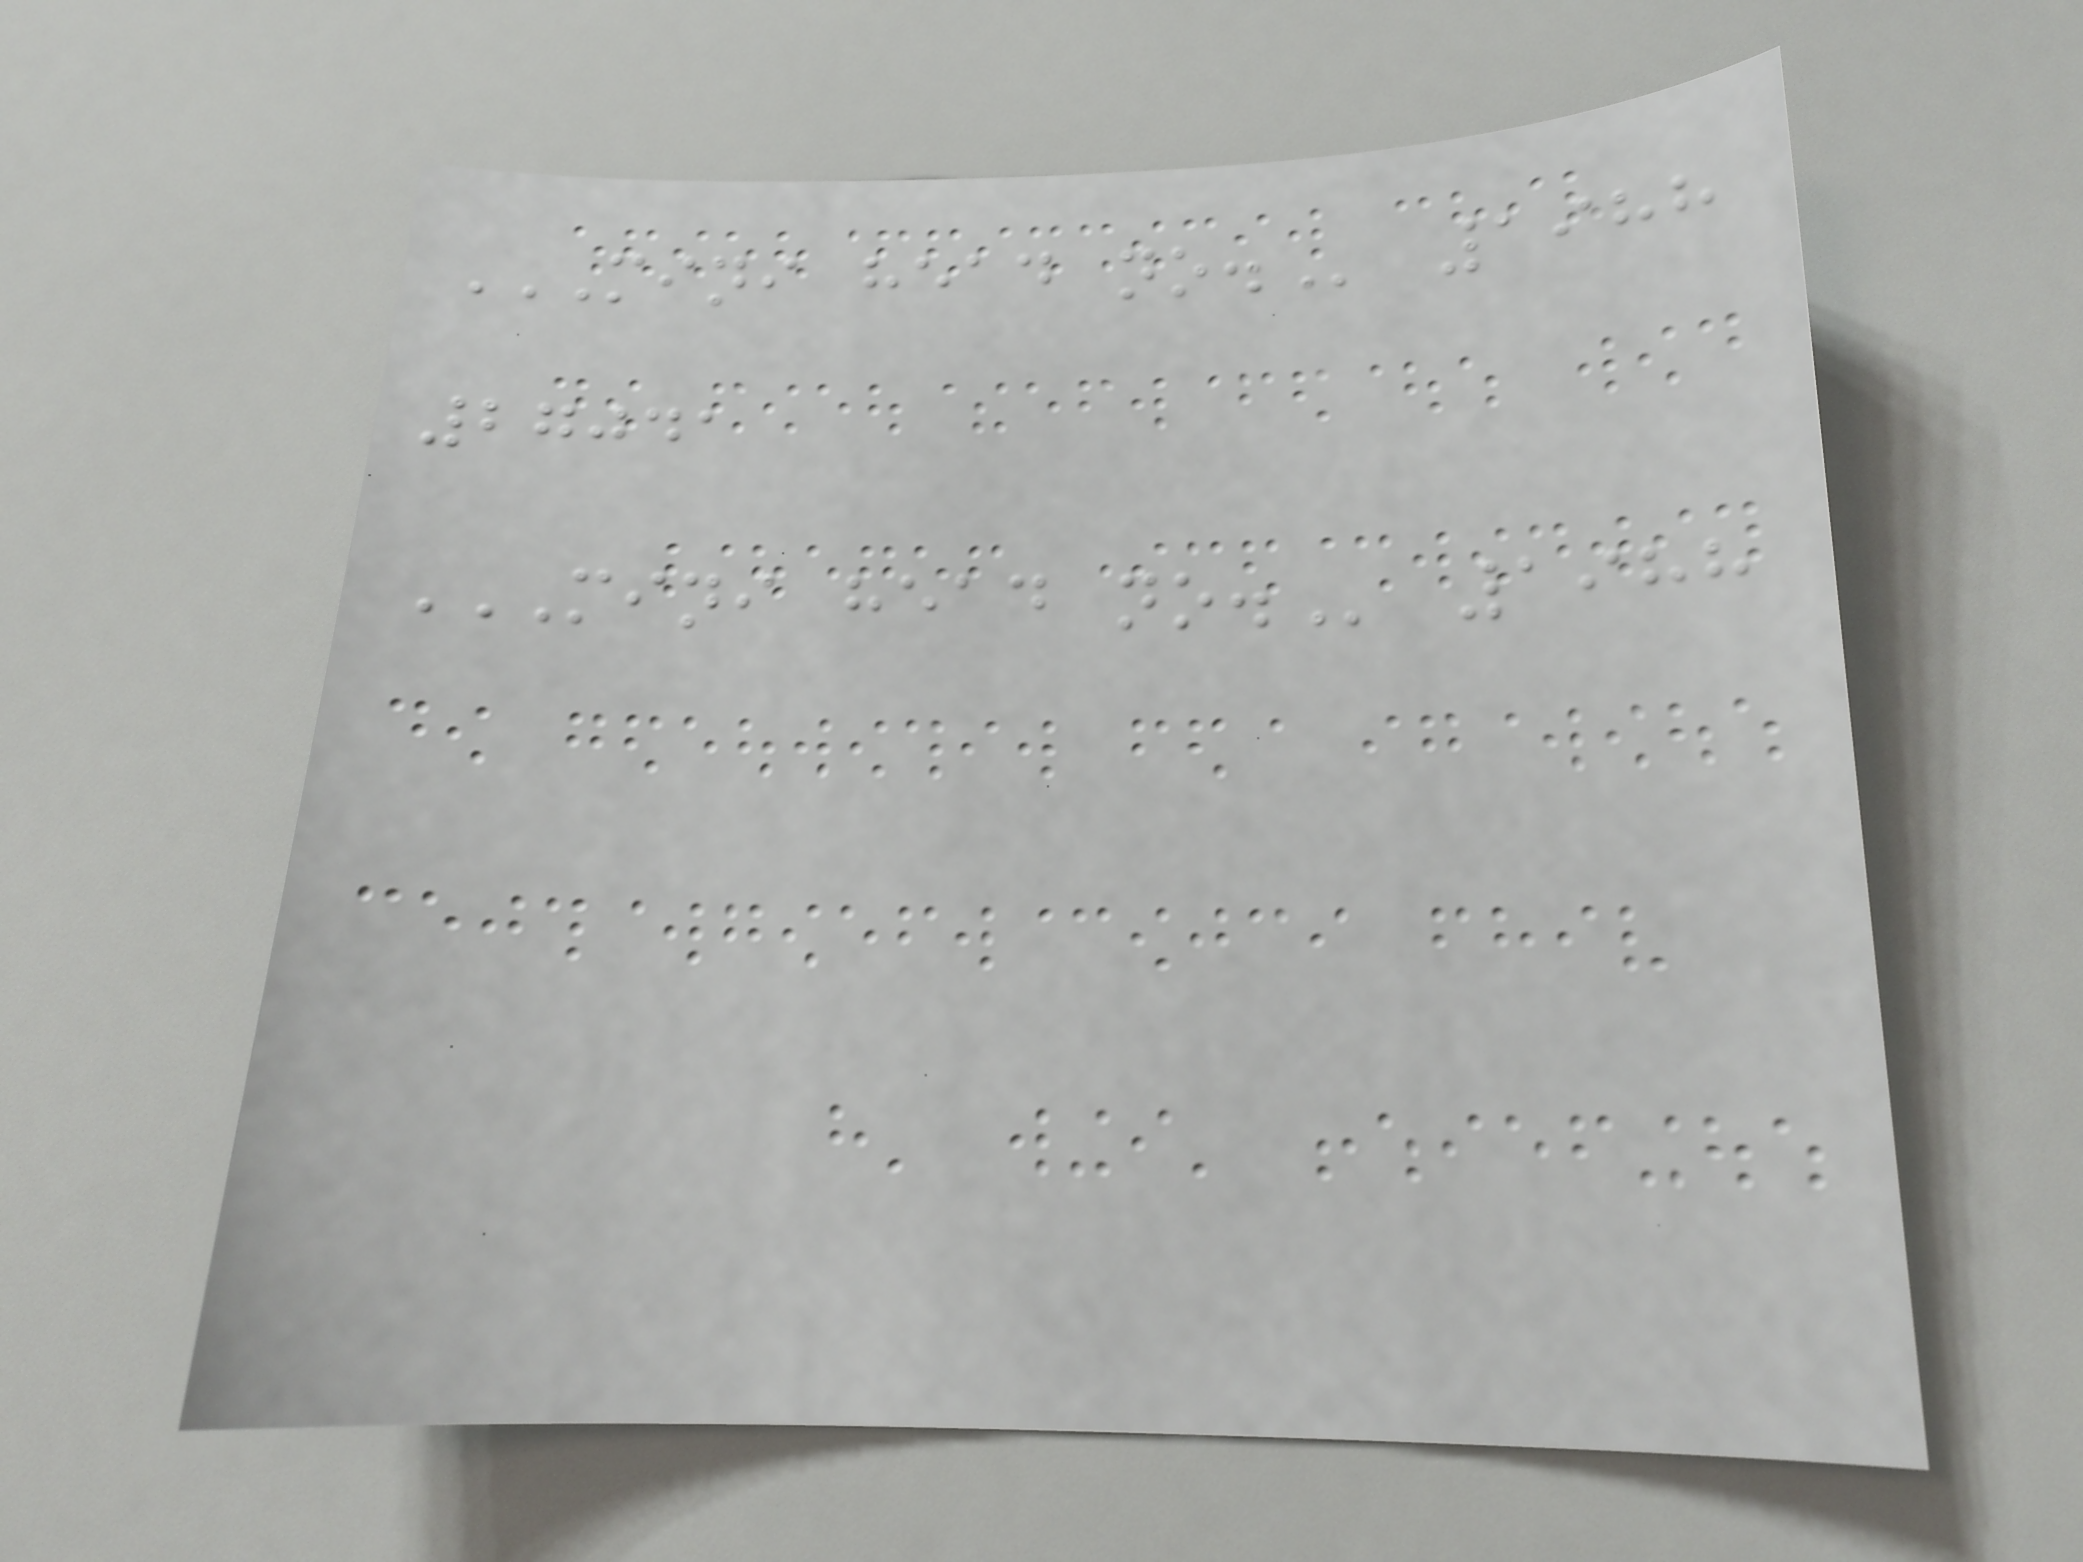MINI HEAD NO. 1988
27041
MINI HEAD NO. 1988
